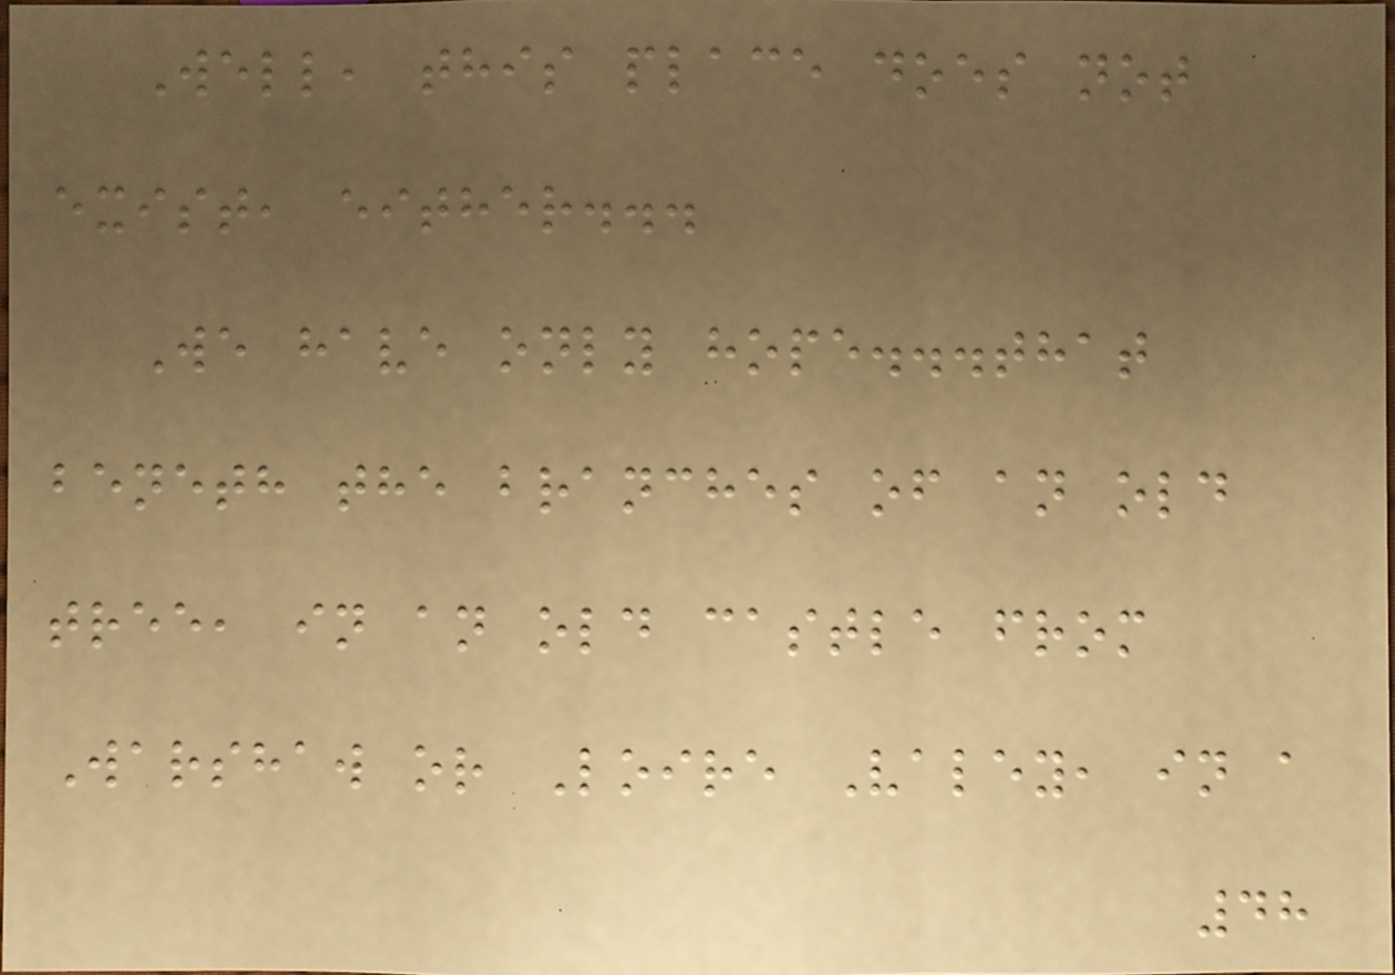Well, this place does not
exist, either...
We have only hope...that
beneth the branches of an old
tree, in an old castle from
Warshaw or Loire Valey, in a
48
